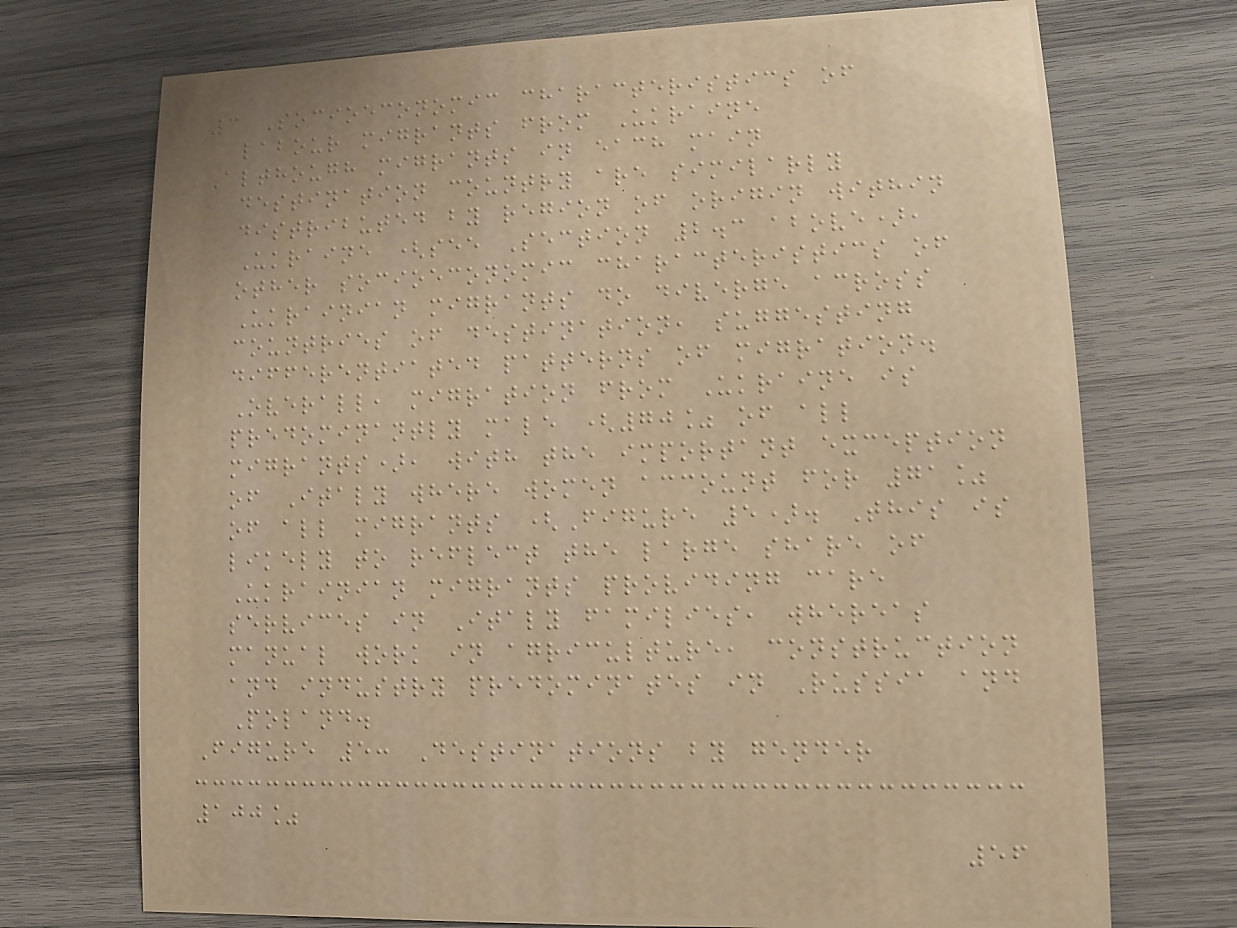3 Socioeconomic characteristics of
labour migrants from Ukraine
Although migrants in each main
destination country are similarly
distributed by region of origin within
Ukraine (see Section 2.3 above),
other socioeconomic characteristics of
Ukrainian migrants do diverge across
countries of destination, suggesting
differentiated patterns of migration.
Overall, migration from Ukraine is
predominantly male (70% of all
migrants), with the important exception
of Italy where women account for 71%
of all migrants (Figure 5). This is
likely to reflect the large share of
Ukrainian migrants providing care
services in Italy families, whereas
manual work in agriculture, construction
and industry predominates in Russia and
Poland.
Figure 5: Destinations by gender
100%
56
